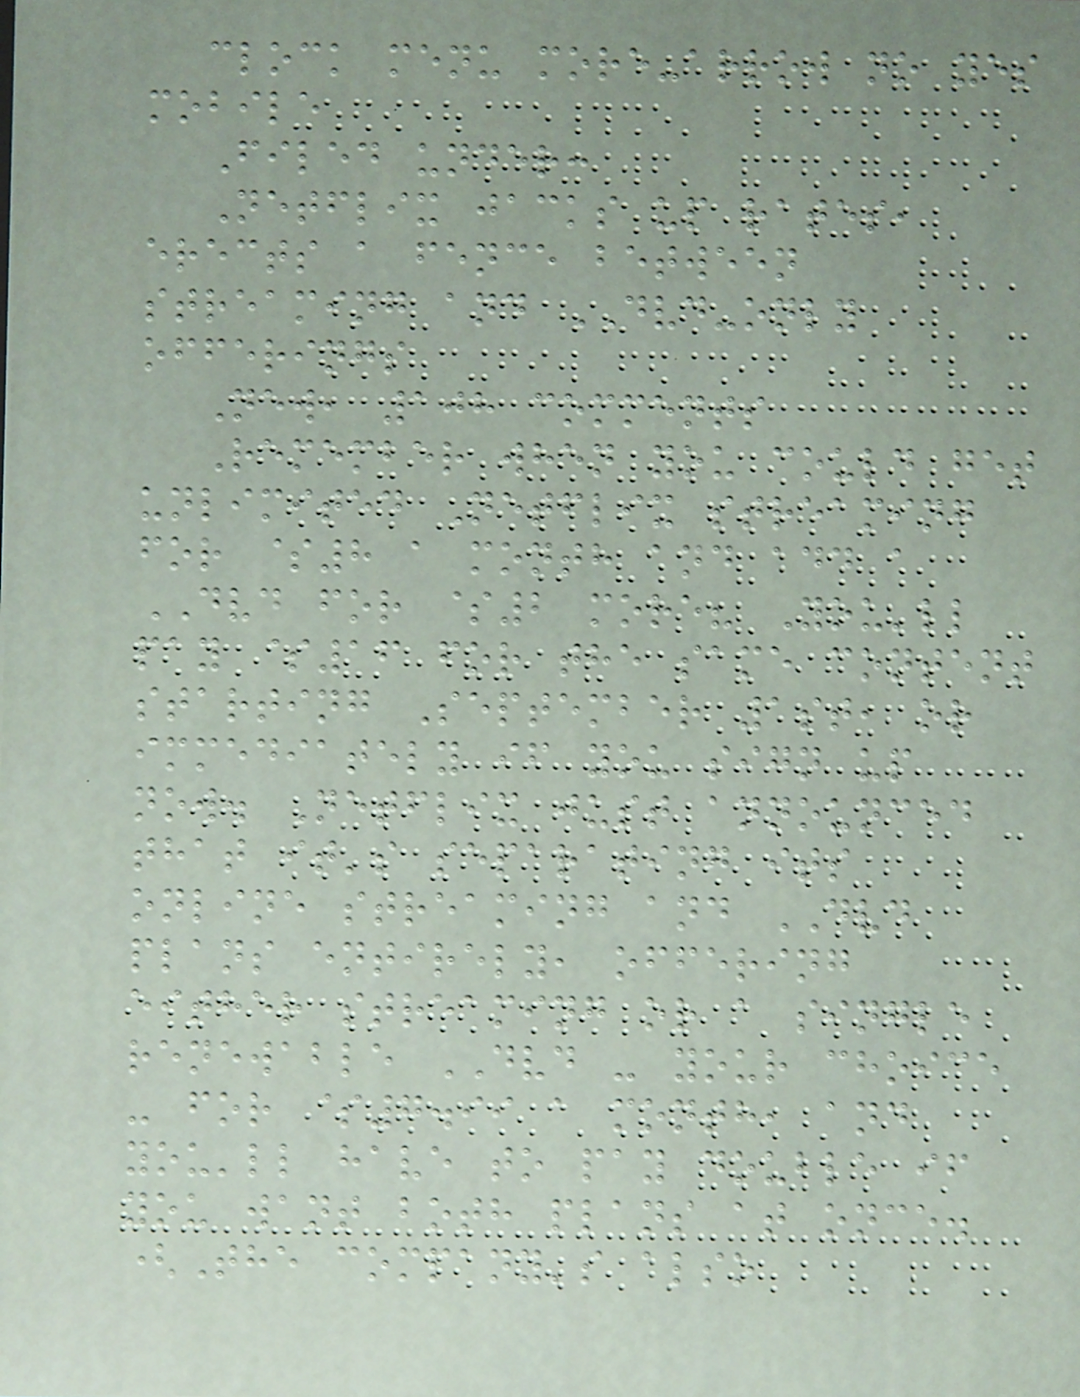clock menu more-arrow no yes
mobile
Filed under:
Netflix jacks up rates,
erects a fence between
streaming and DVD-only
offerings
New, 108 comments
Remember when you could get
unlimited Netflix streaming
for $8 a month and add a
DVD for $2 more? You'll
pay $16 for the same content
starting September 1st, or
immediately if you sign up
now. Netflix just announced
that it's separating its
online streaming and DVD
plans entirely, offering
either streaming or a single
renewable DVD - your choice
- for $7.99 a month, and
you'll have to pay double if
you want both plans at once.
(The company's also
